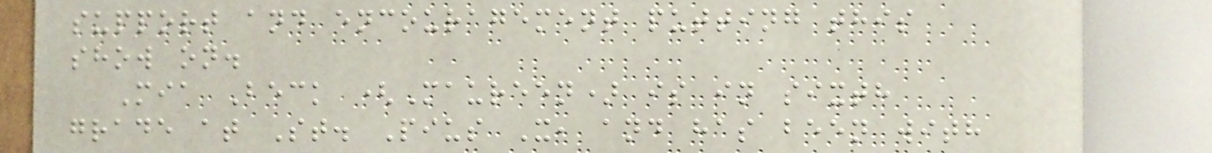support and encouragement putting this
show on.
Mia Beck (Maureen) is in sixth
grade at St. Pius X, and has been with
